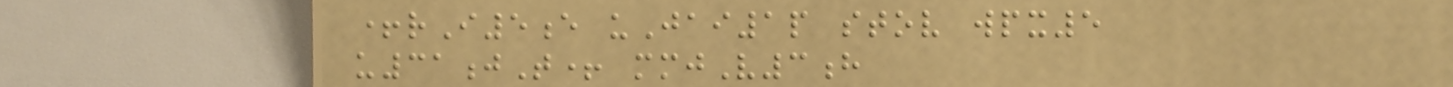+rI5e uJai1p stov wpx5
u31jT+ mmjV3h
